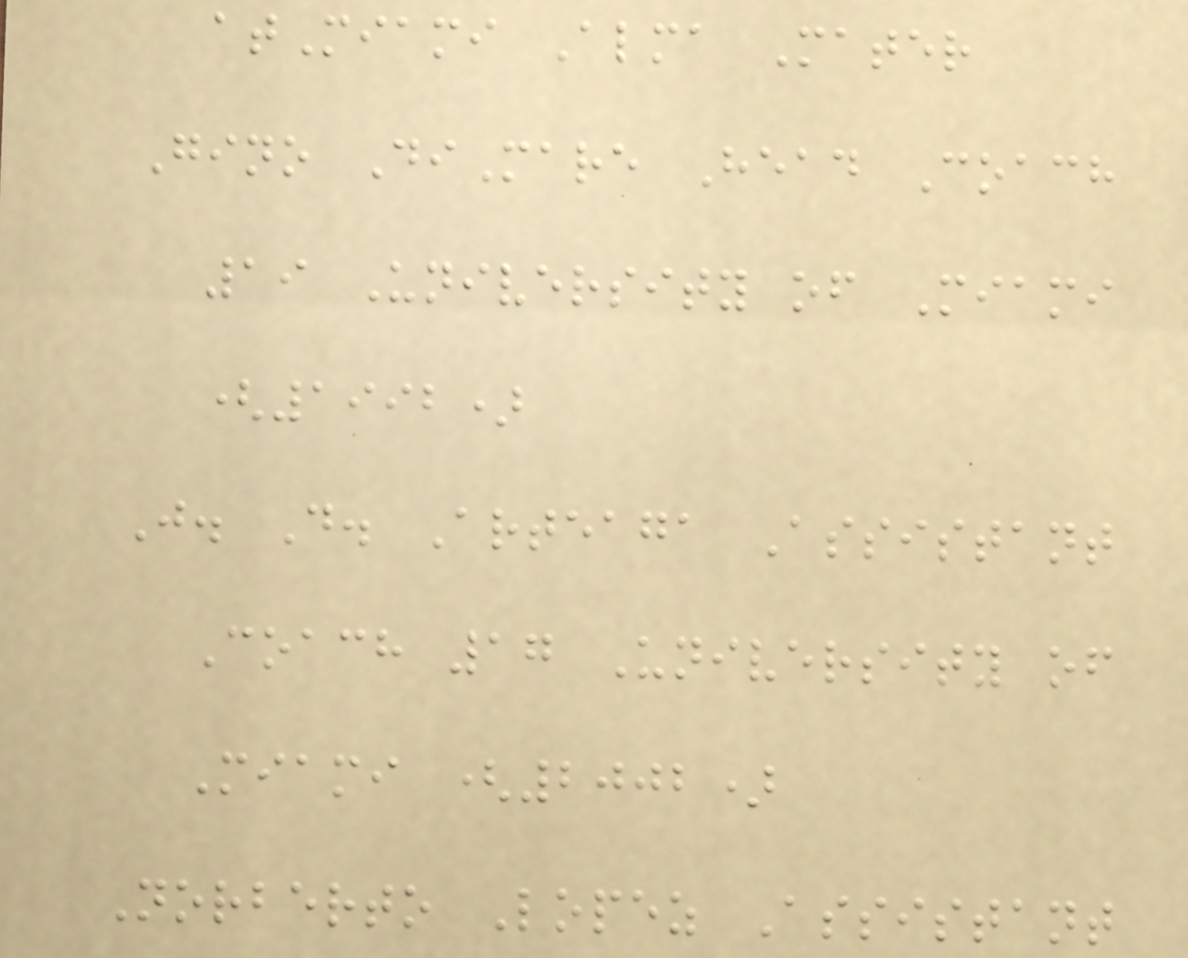atMiami Alma Mater
Gino DiMare Head Coach
19 University of Miami
(1992)
J. D. Arteaga Assistant
Coach 17 University of
Miami (2002)
Norberto Lopez Assistant
